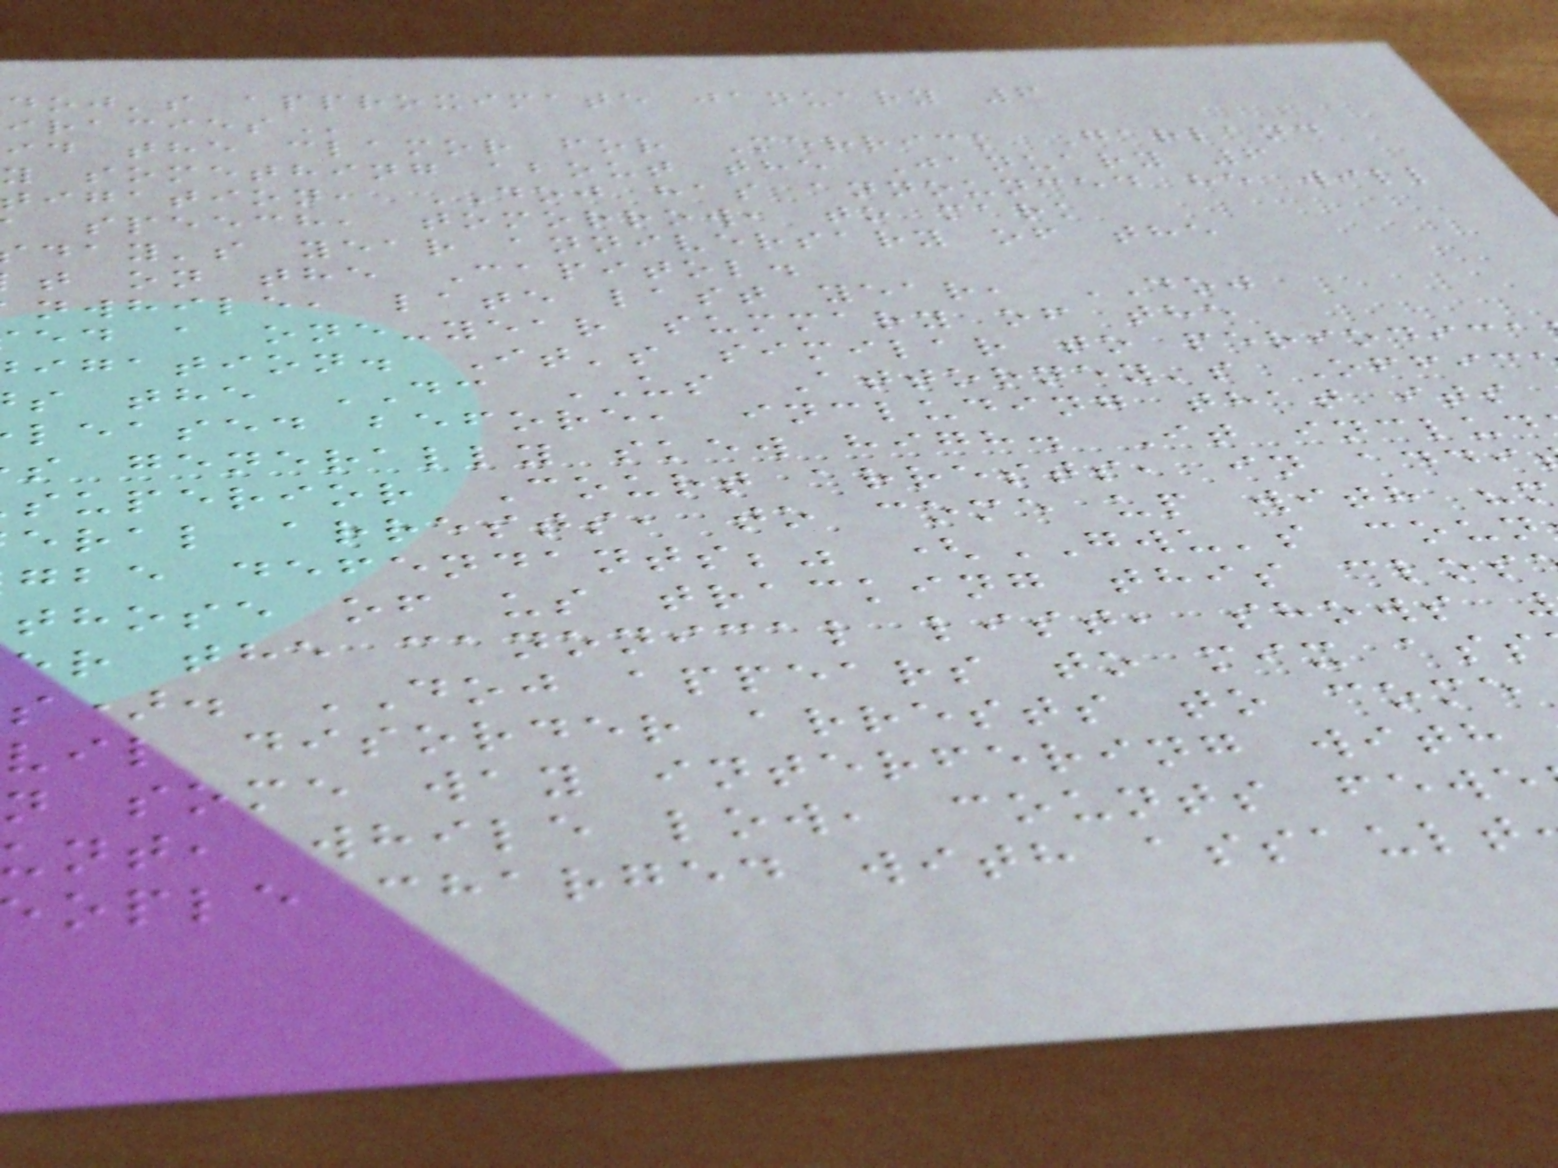doj's approximate january 6
id the clamor for Merrick Garland
y something about the January 6
igation, DOJ has announced he will
speech, tomorrow, to mark
day's year anniversary of the
t on the Capitol.
nwhile, late last year, DOJ
ed a one-year summary of the
igation. It's similar to periodica
s the DC US Attorney's Offic
leased before, including that its
s generally skew high. It includ
superior Court arrests, in addi
eral arrests, to come up with
gbe defendants;" (GWU's coun
those of us tracking this clos
er the canonical list, shows
s). DOJ appears to mix ass
vil disorder arrests to come
n some way interfering with
unt, while low, counts fewe
ople charged with assault
